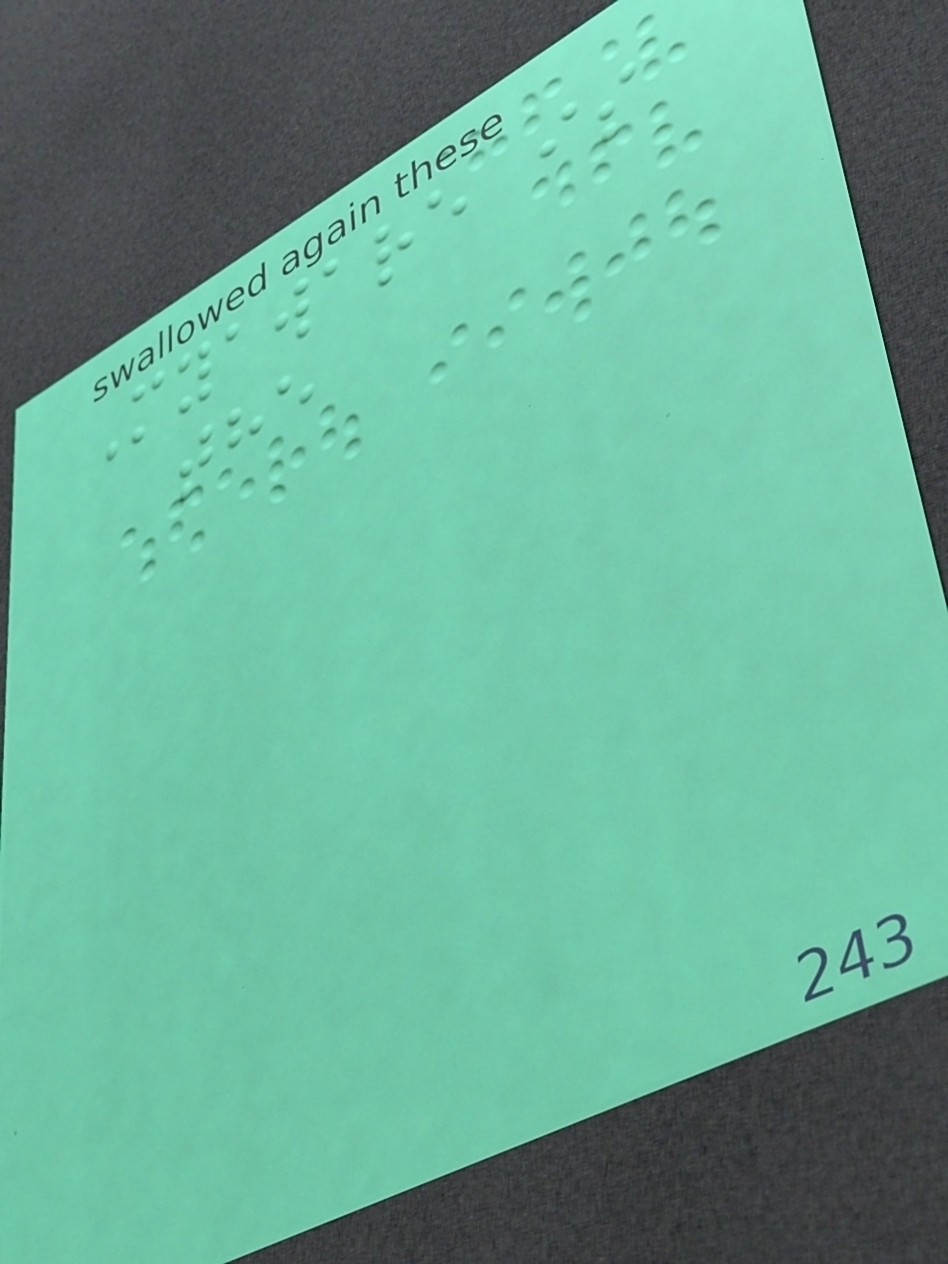Myaware is
the
